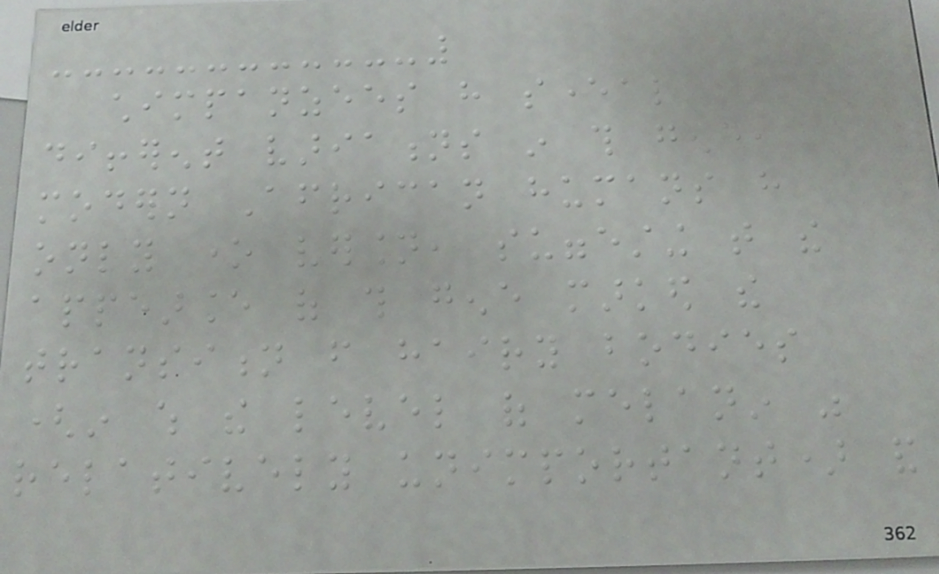chimpanzees have several
different variations in this gene,
modern African humans have
only one version, suggesting that the
appearance of this gene marked the
transition from hairy bodies
(in which the level of melanin was
relatively unimportant) and
